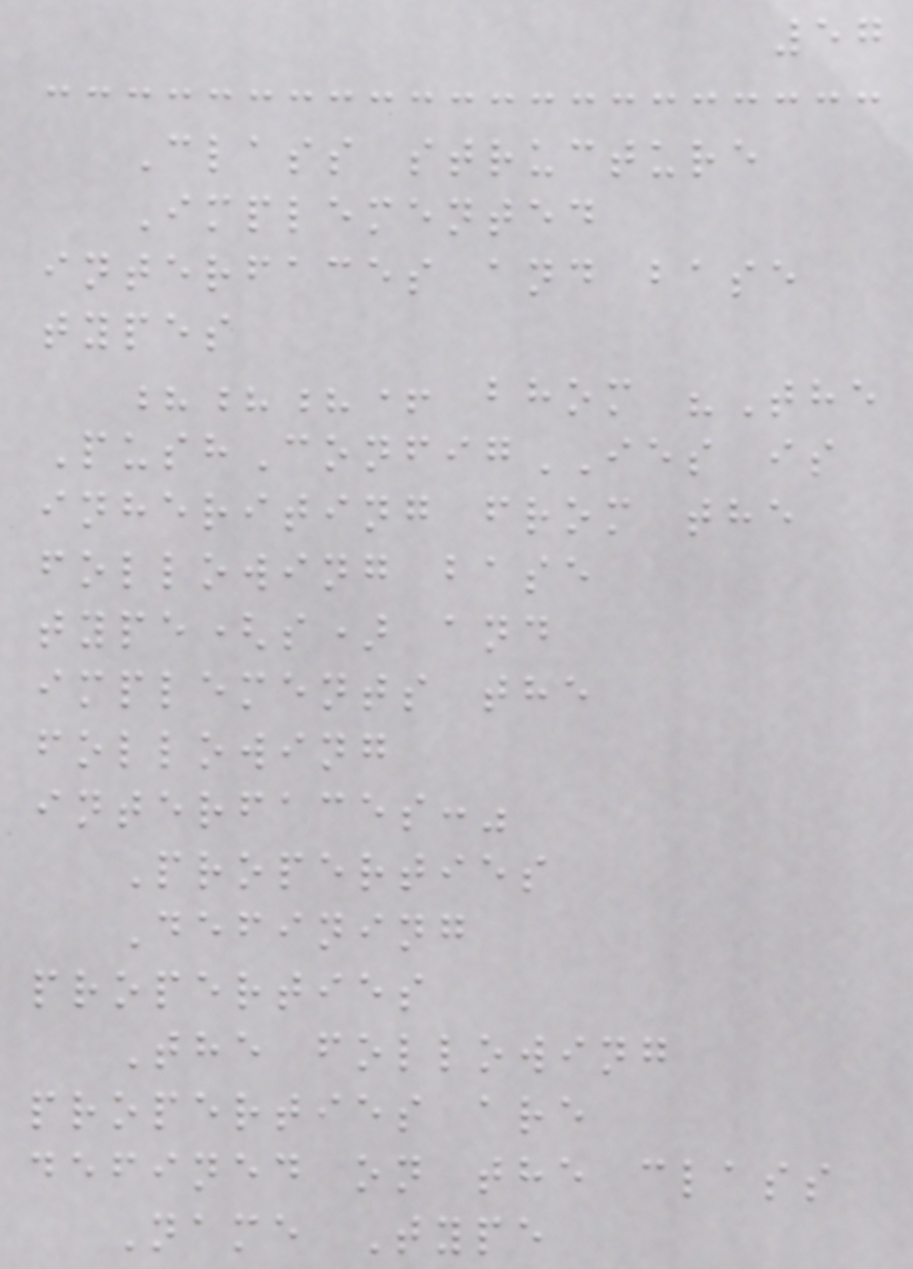57
Class structure
Implemented
interfaces and base
types
???+ bhom "The
PushConfigIES is
inheriting from the
following base
type(s) and
implements the
following
interfaces:"
Properties
Defining
properties
The following
properties are
defined on the class
Name Type
